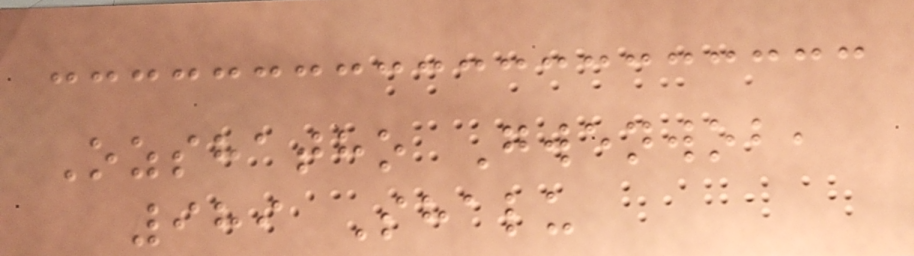Ozshatho Gwenwob,
989 Shalu
